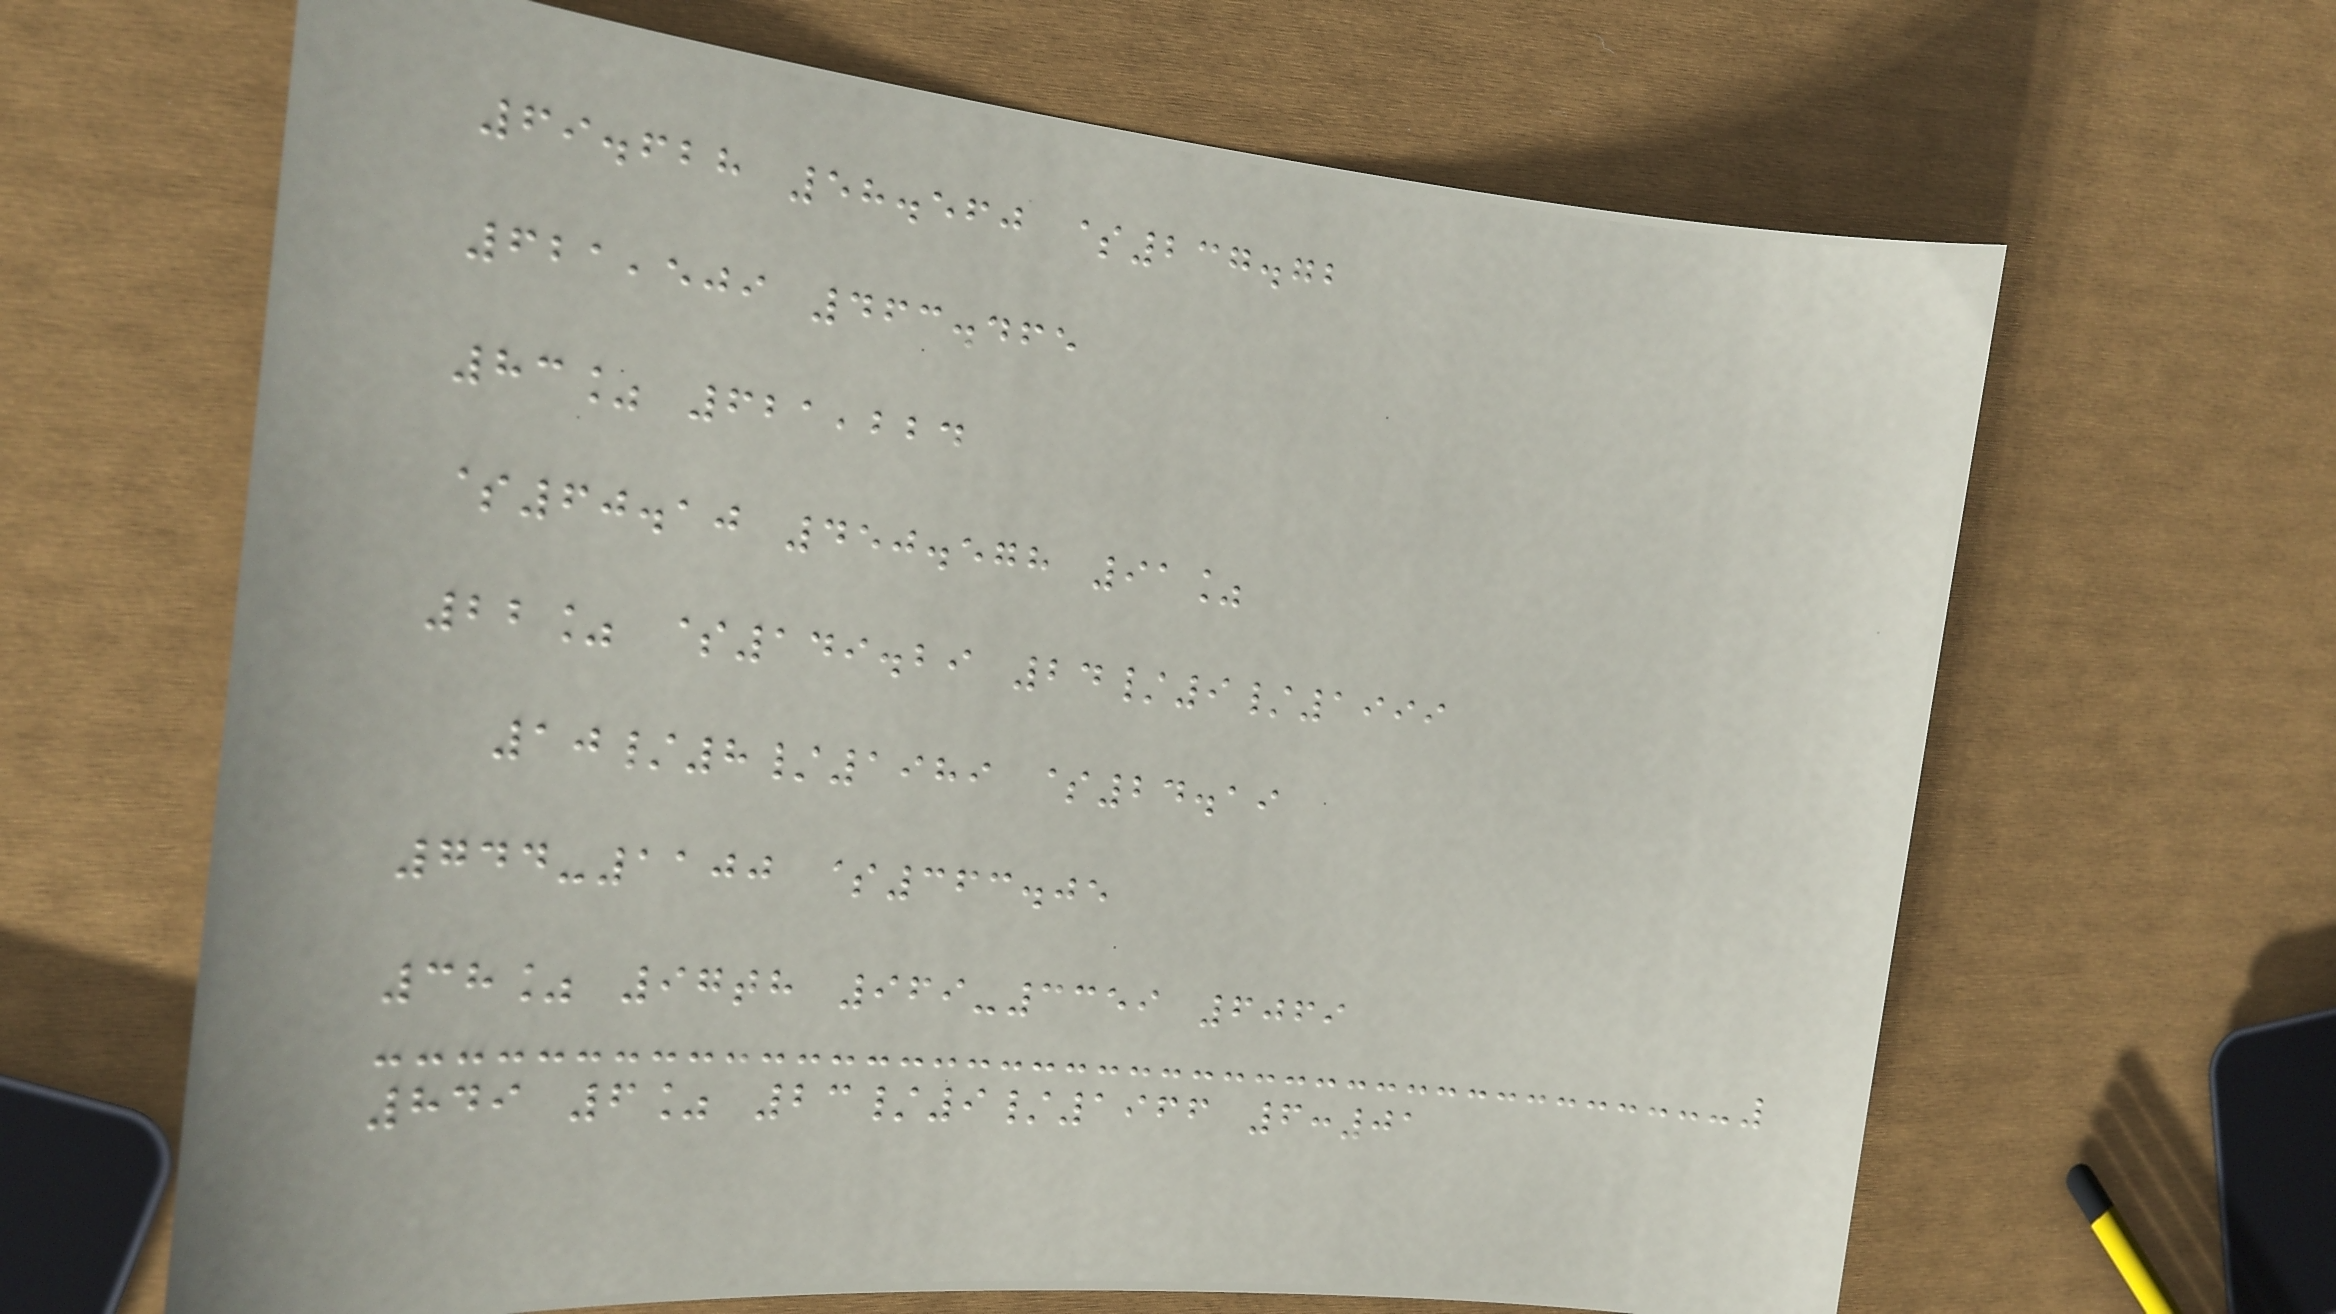69.628 58.560 $237.72
621,509 463.465
83% 621,224
$60.10 450.578 91%
22% $149.29 24/9/1999
10/8/1989 $24.19
744-1100 $363.05
38% 97th 969-3359 6069
849 6% 23/9/1966 6:01
